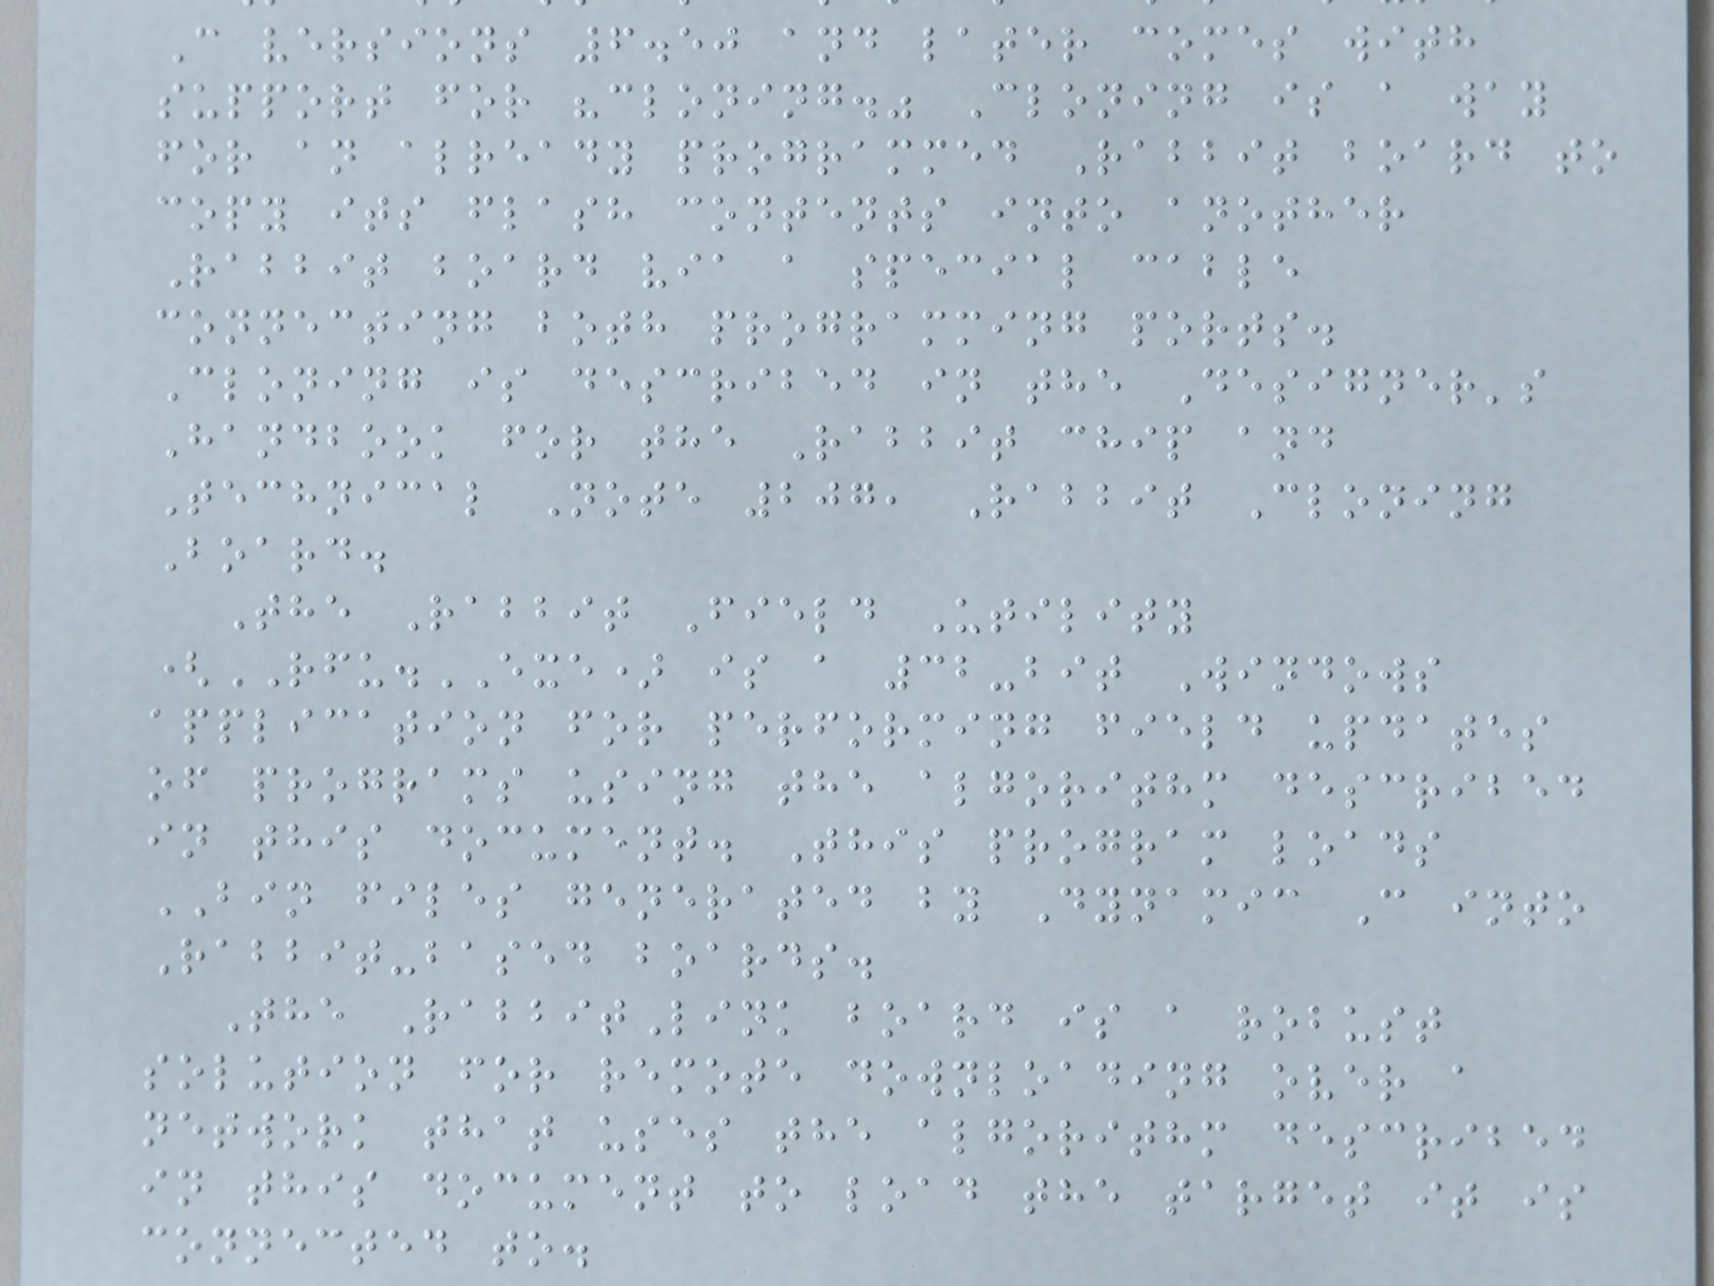C versions 6.50 and later comes with
support for "cloning." Cloning is a way
for an already programmed Rabbit board to
copy its flash contents into another
Rabbit board via a special cable
connecting both programming ports.
Cloning is described in the Designer's
Handbook for the Rabbit chip and
Technical Note 207, Rabbit Cloning
Board.
The Rabbit Field Utility
(RFU.EXE) is a 32-bit Windows
application for performing field updates
of programs using the algorithm described
in this document. This program loads
BIN files generated by Dynamic C into
Rabbit-based boards.
The RabbitLink board is a robust
solution for remote downloading over a
network that uses the algorithm described
in this document to load the target it is
connected to.
